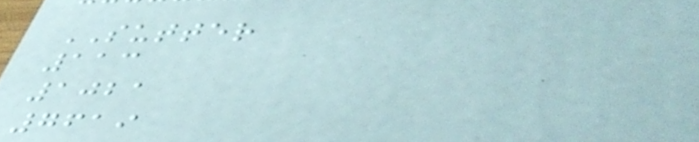SUTTER
113
1021
7619
